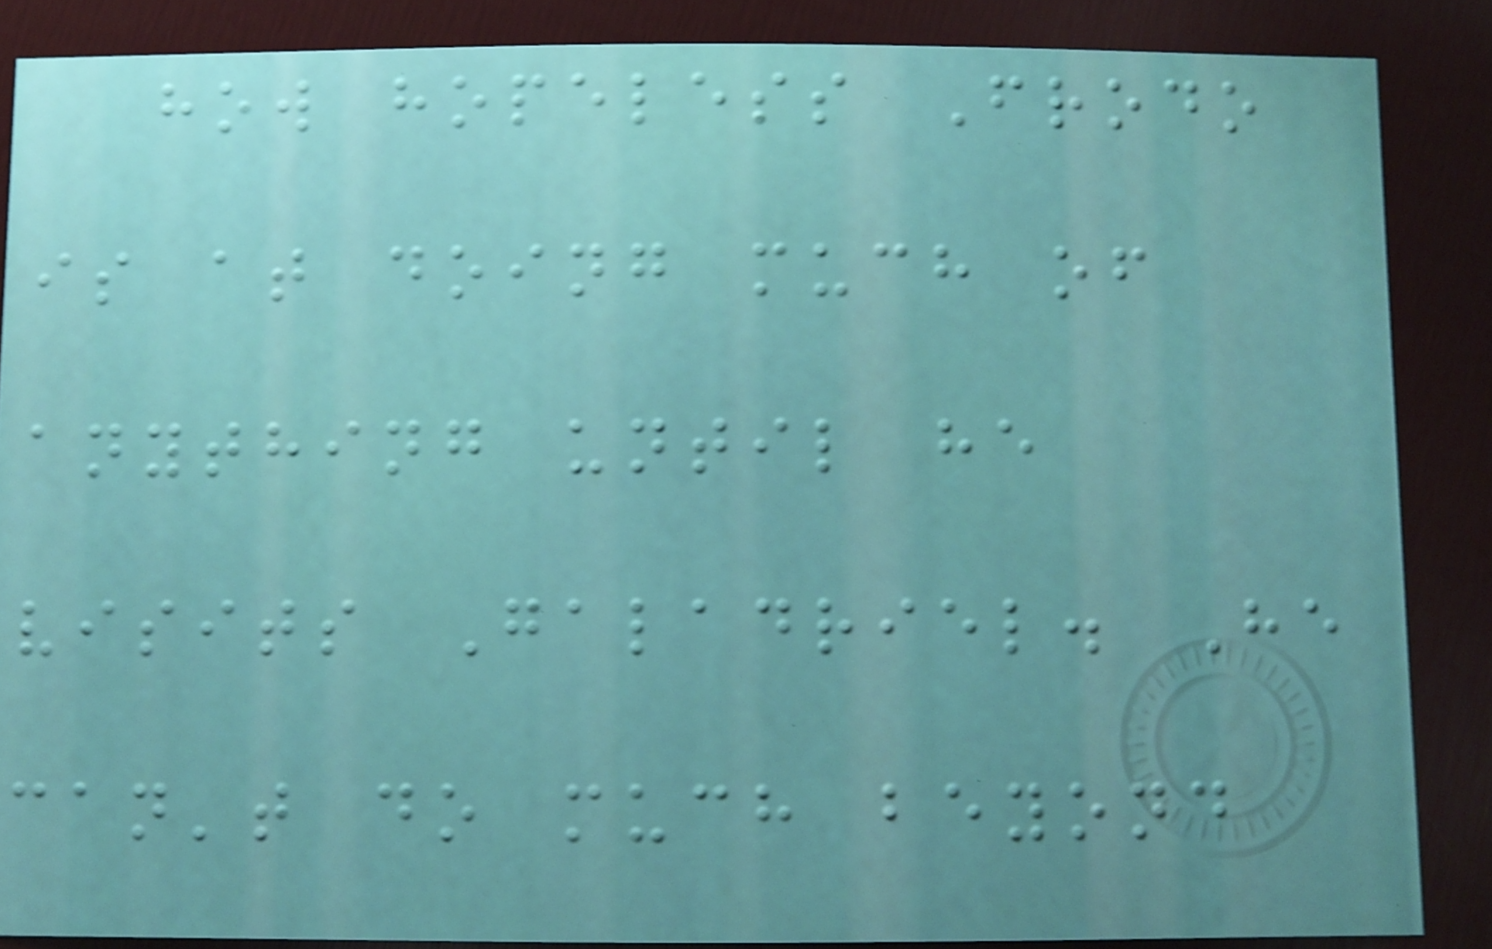how hopeless Frodo
is at doing much of
anything until he
visits Galadriel. He
can't do much beyond
